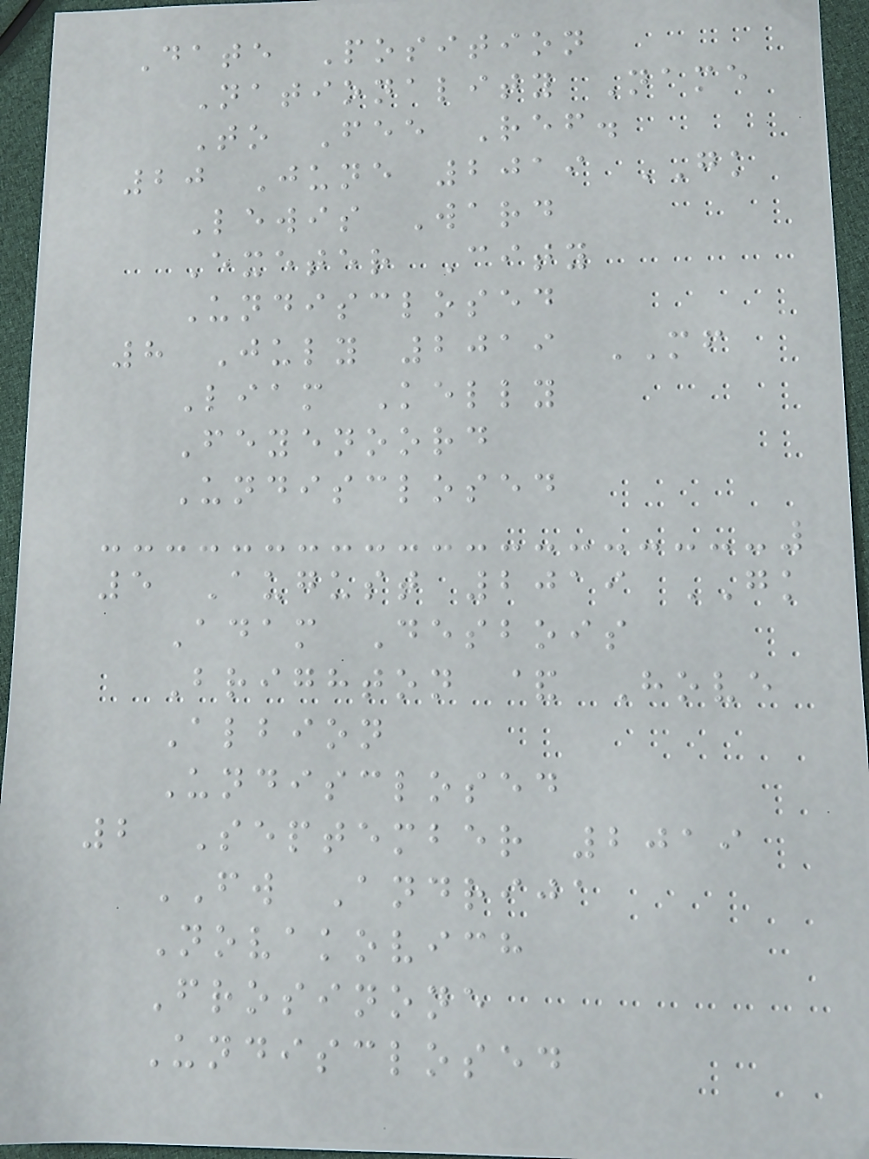Date Position
Nationality Name
To Fee Ref.
20 June 2019 GK
Lewis Ward
Exeter City
Undisclosed
8 July 2019 MF
Liam Kelly
Feyenoord
Undisclosed
5 August 2019 GK
Adam Desbois
Brighton & Hove
Albion
Undisclosed
2 September 2019
FW Andrija
Novakovich
Frosinone
Undisclosed
